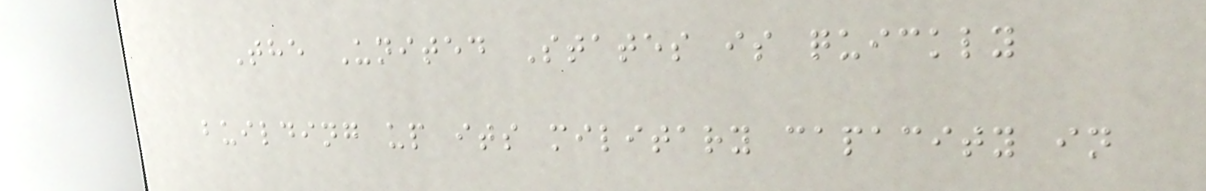The United States is quickly
building up its military capacity in
